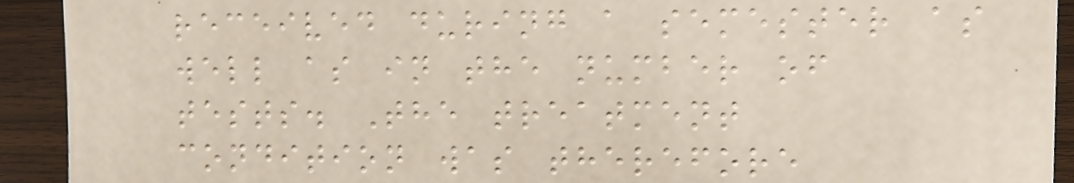received during a semester as
well as in the number of
tests. The treatment
condition was therefore
